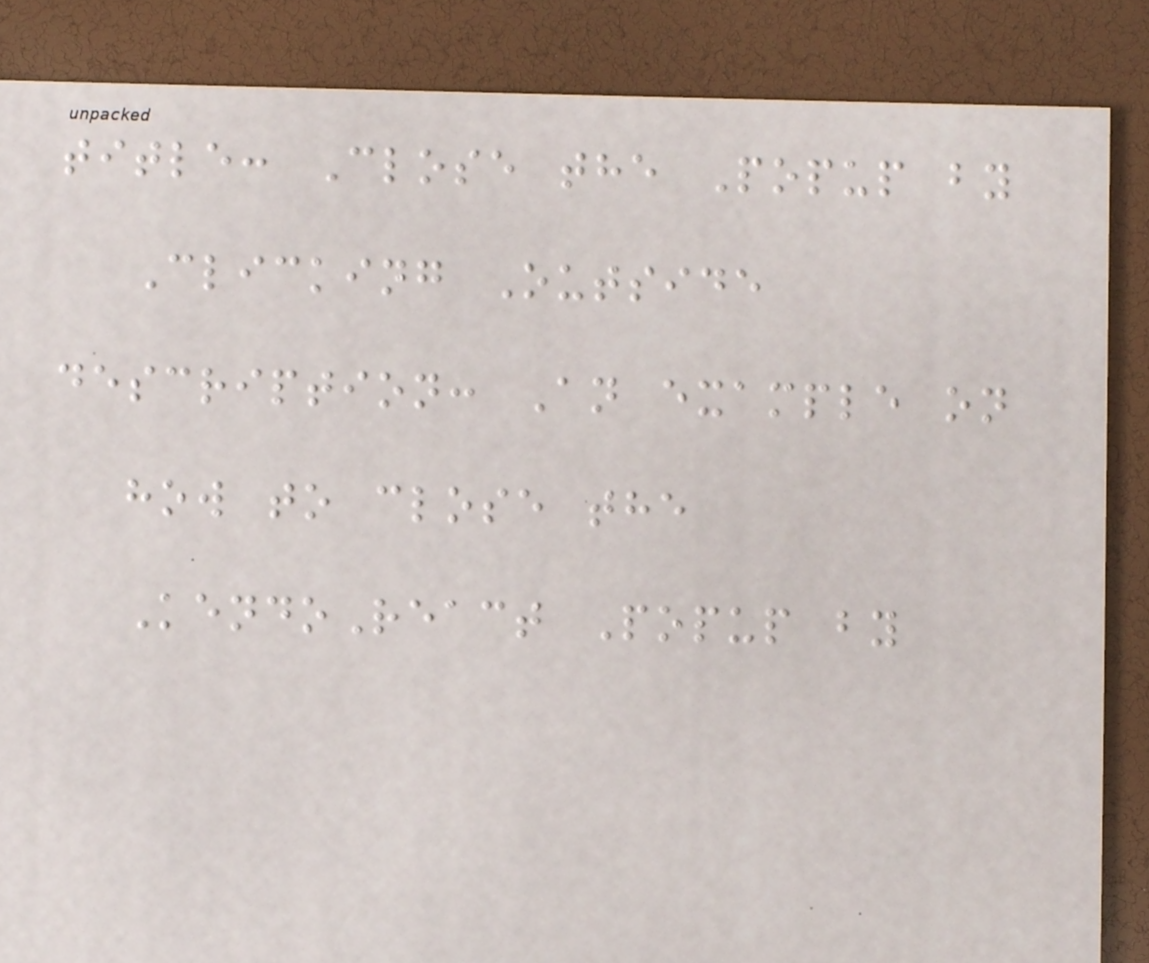title: Close the Popup by
Clicking Outside
description: An example on
how to close the
KendoReact Popup by
